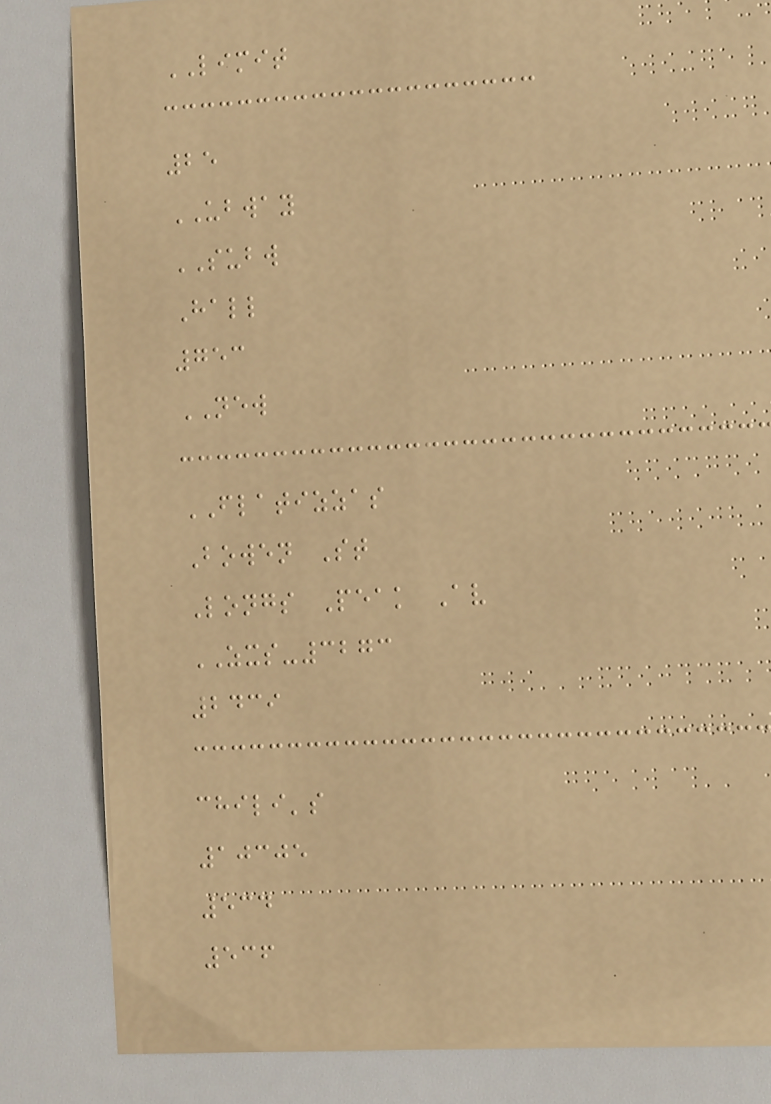LIMIT
25
UBWAY
SUBW
Hall
753
NEW
FLATIZZAS
Bowen St
Longs Peak Av
ZXS-3273
2439
chili's
10305
534
536
